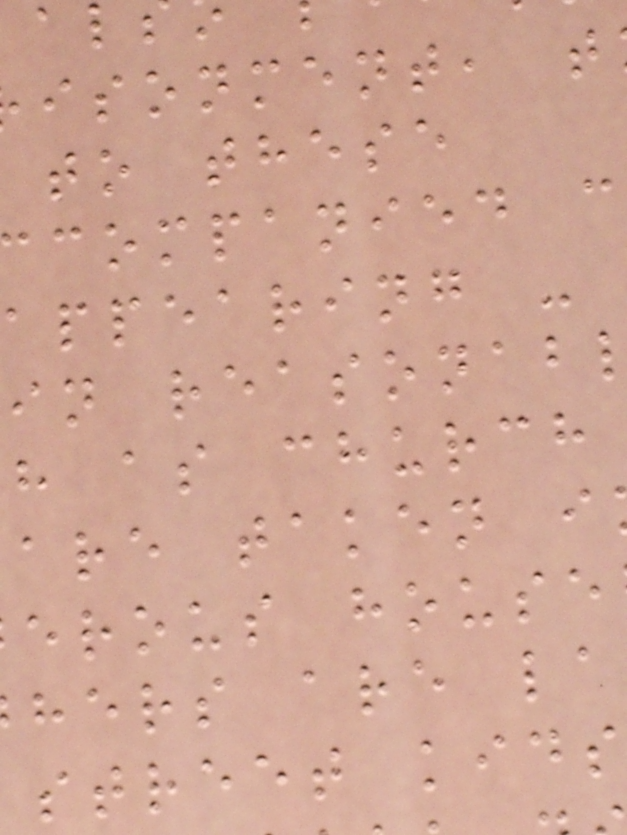isonment, t
to these
companied c
appearing -
in reasonab
h as church
are taken i
erous house
hers are la
street kids
